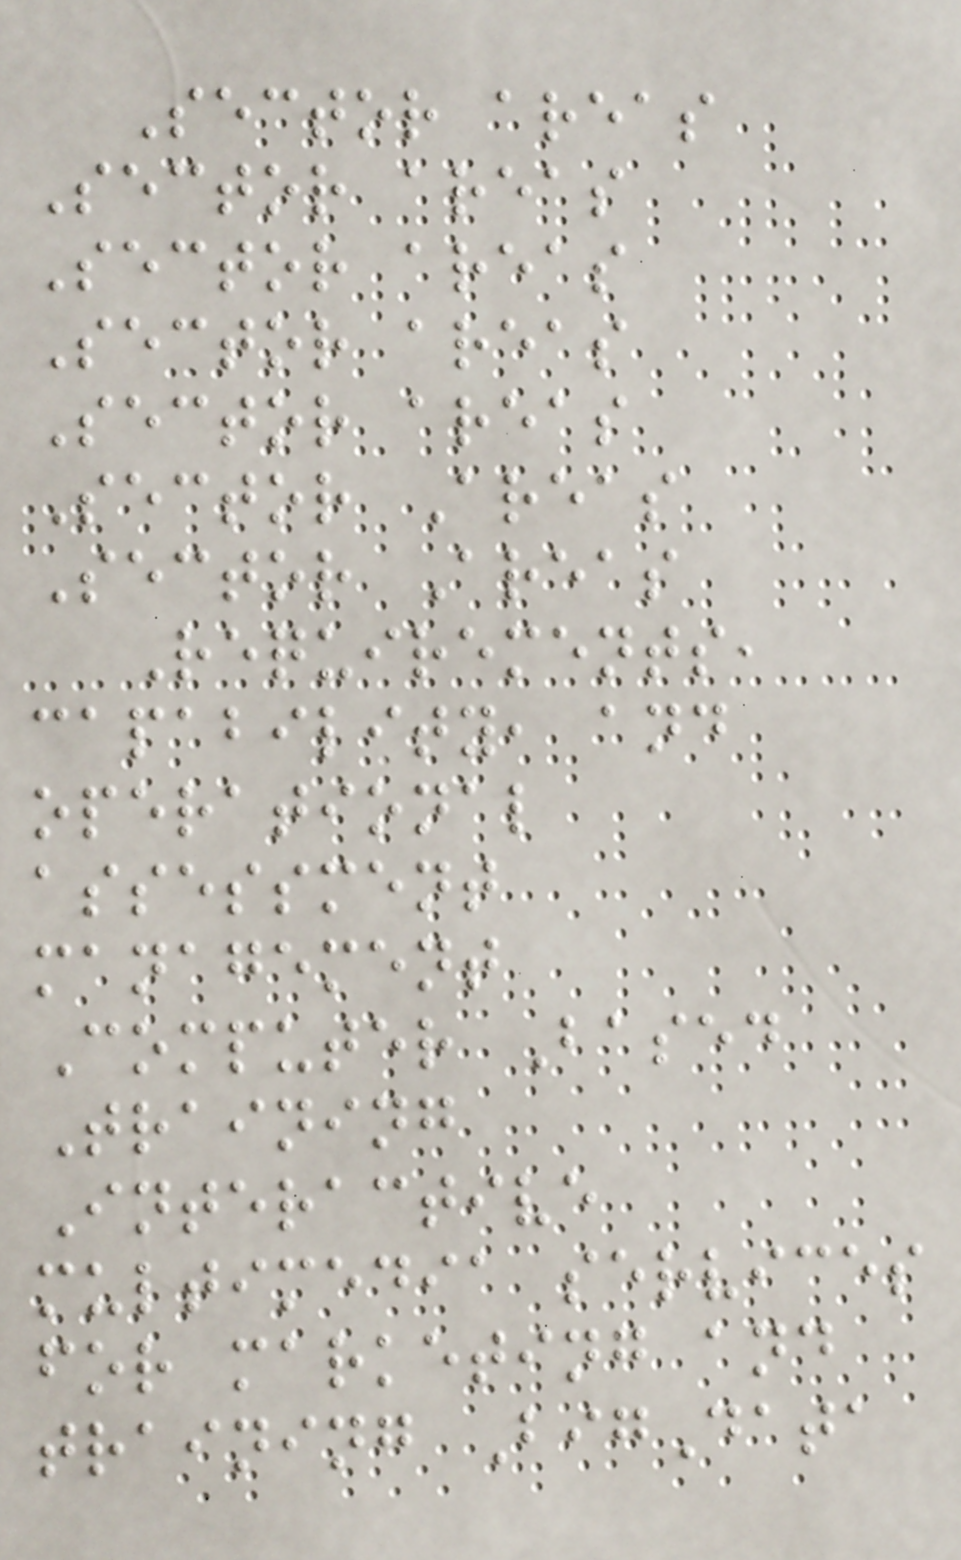Sector areas
Sector areas
Sector areas
Sector areas
Sector areas
Sector Areas
Sector Areas
Requirements,
capability, and
operational
assessment
management
Computer Based
Training
Interactive
multimedia services
for marketing and
training BigData
